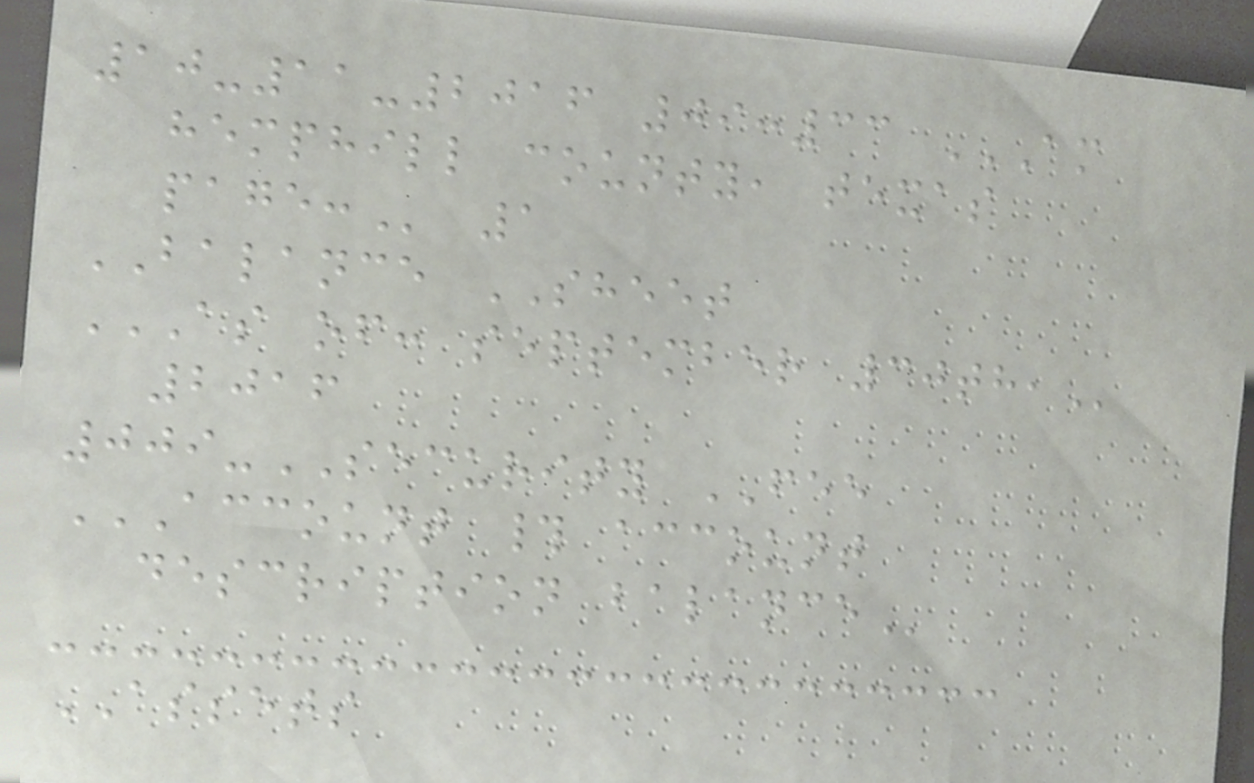10-11-2016 09:33 AM
HEMPHILL COUNTY, TEXAS
PAGE: 1
BALANCE SHEET
AS OF: SEPTEMBER 30TH,
2016
009-SECURITY FEE
ACCOUNT # ACCOUNT
DESCRIPTION BALANCE
ASSETS
